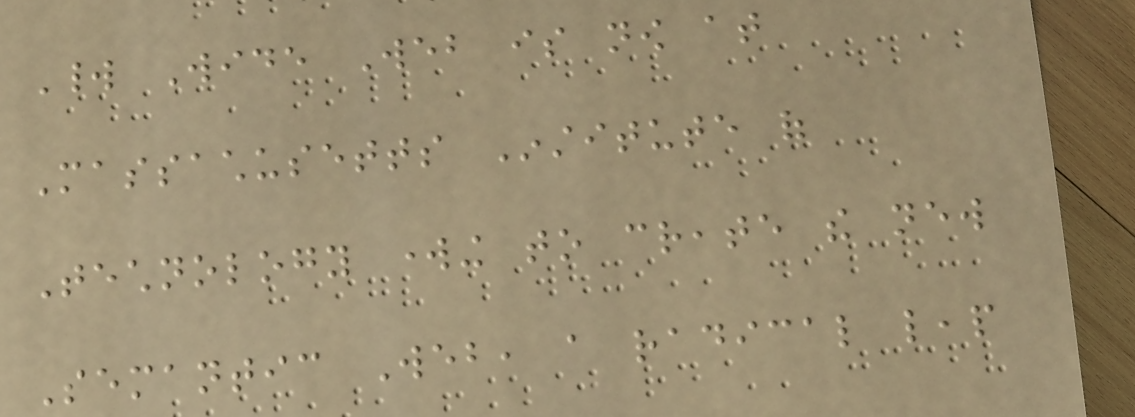World Wide Web is now at
Massachusetts Institute of
Technology working to create the new
Semantic Web, a radical leap
